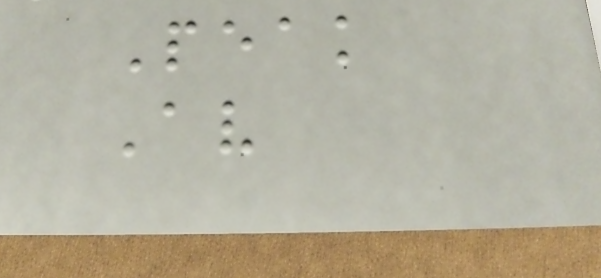Peak
Av
